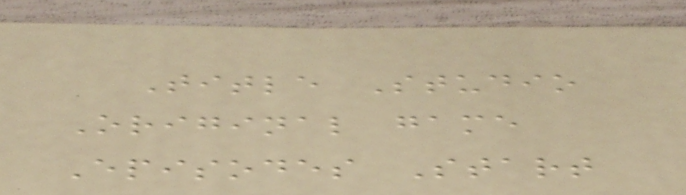Title Studio
Original game
Episodes Start
